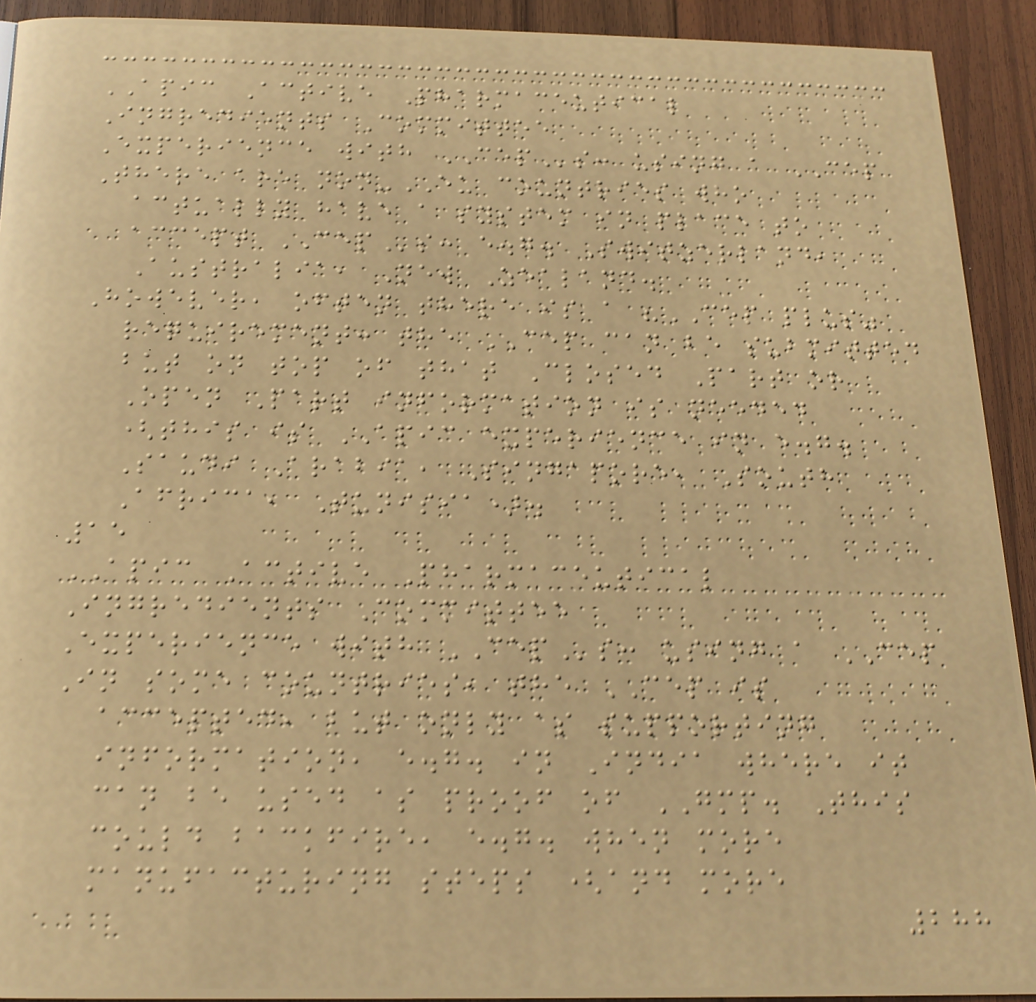APIC Active Pharmaceutical
Ingredients Committee
Experience with CEPs: using a CEP
There are non-EU countries who
actually have a system in place to
accept CEPs: e.g. Switzerland,
Australia, New Zealand.
However, often there is a "CEP plus"
requirement: the CEP can be submitted
but on top of that Closed Part or
Open Part information is needed
(this is APIC experience in e.g.
Saudi Arabia, Singapore, South
Africa, Tunisia).
15
APIC Active Pharmaceutical
Ingredients Committee
Experience with CEPs: using a CEP
In some countries, the CEP is
accepted, but only as supporting
information, e.g. in India where it
can be used as proof of GMP. This
could backfire, e.g. when more
manufacturing steps (and more
288
